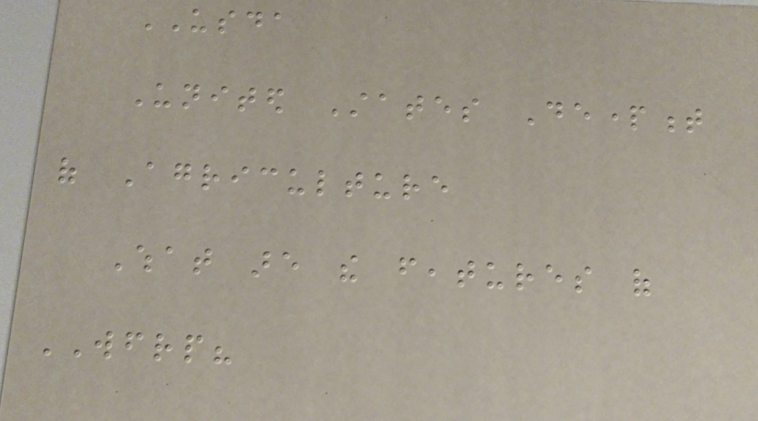USDA
United States Department
of Agriculture
What are the features of
WFRP?
